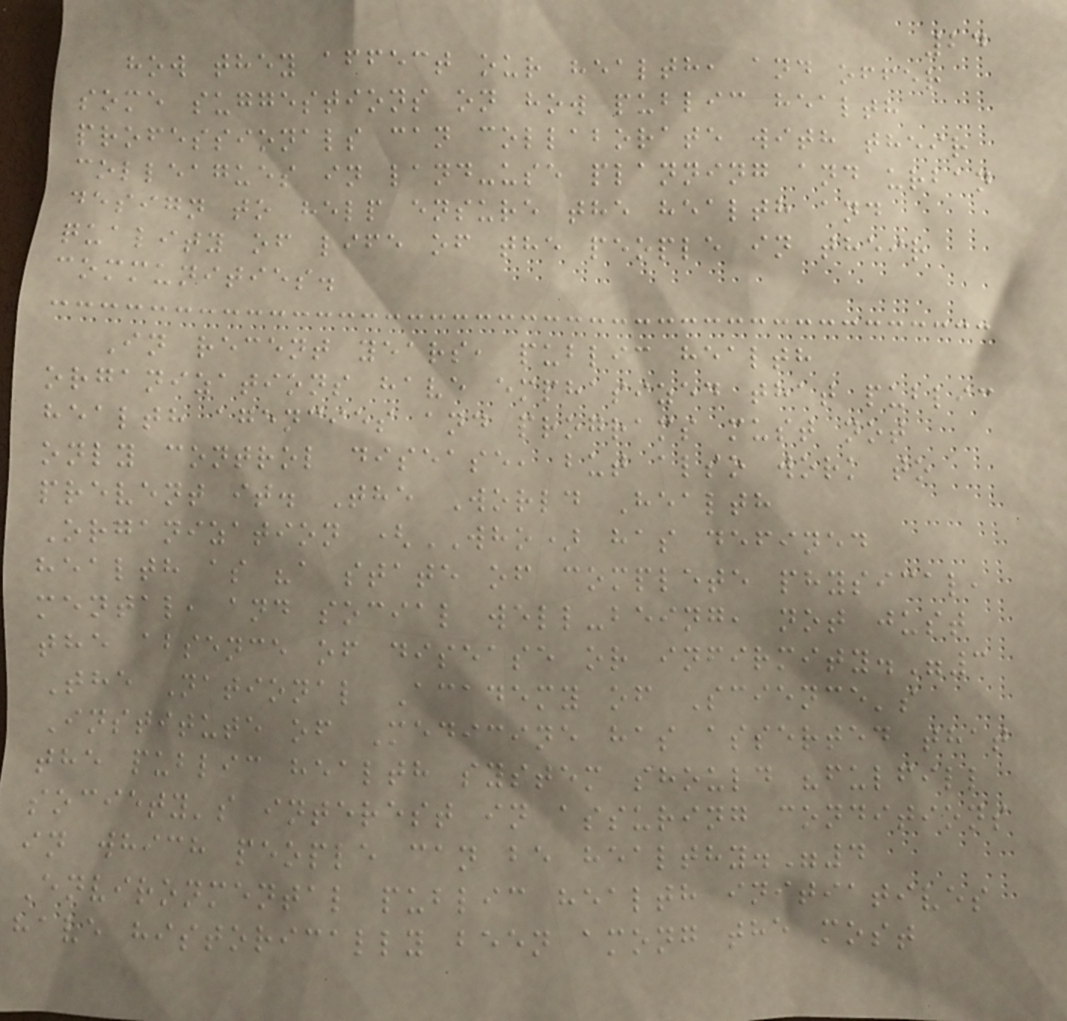24
how they affect our health, and offer
some suggestions on how public health
professionals can collaborate with their
colleagues in land-use planning and urban
design to help ensure the health and
quality of life of the people in their
communities.
In recent years, public health
organizations have emphasized that public
health agencies and programs must not
only control disease, but also work to
prevent it. The World Health
Organization (WHO) has defined
health as "a state of complete physical,
mental, and social well-being, not just
the absence of disease or infirmity."3
The National Academy of Science's
Institute of Medicine has asserted that
the public health system should "fulfill
society's interest in assuring conditions
in which people can be healthy."4
Environmental public health initiatives
have historically been among the most
